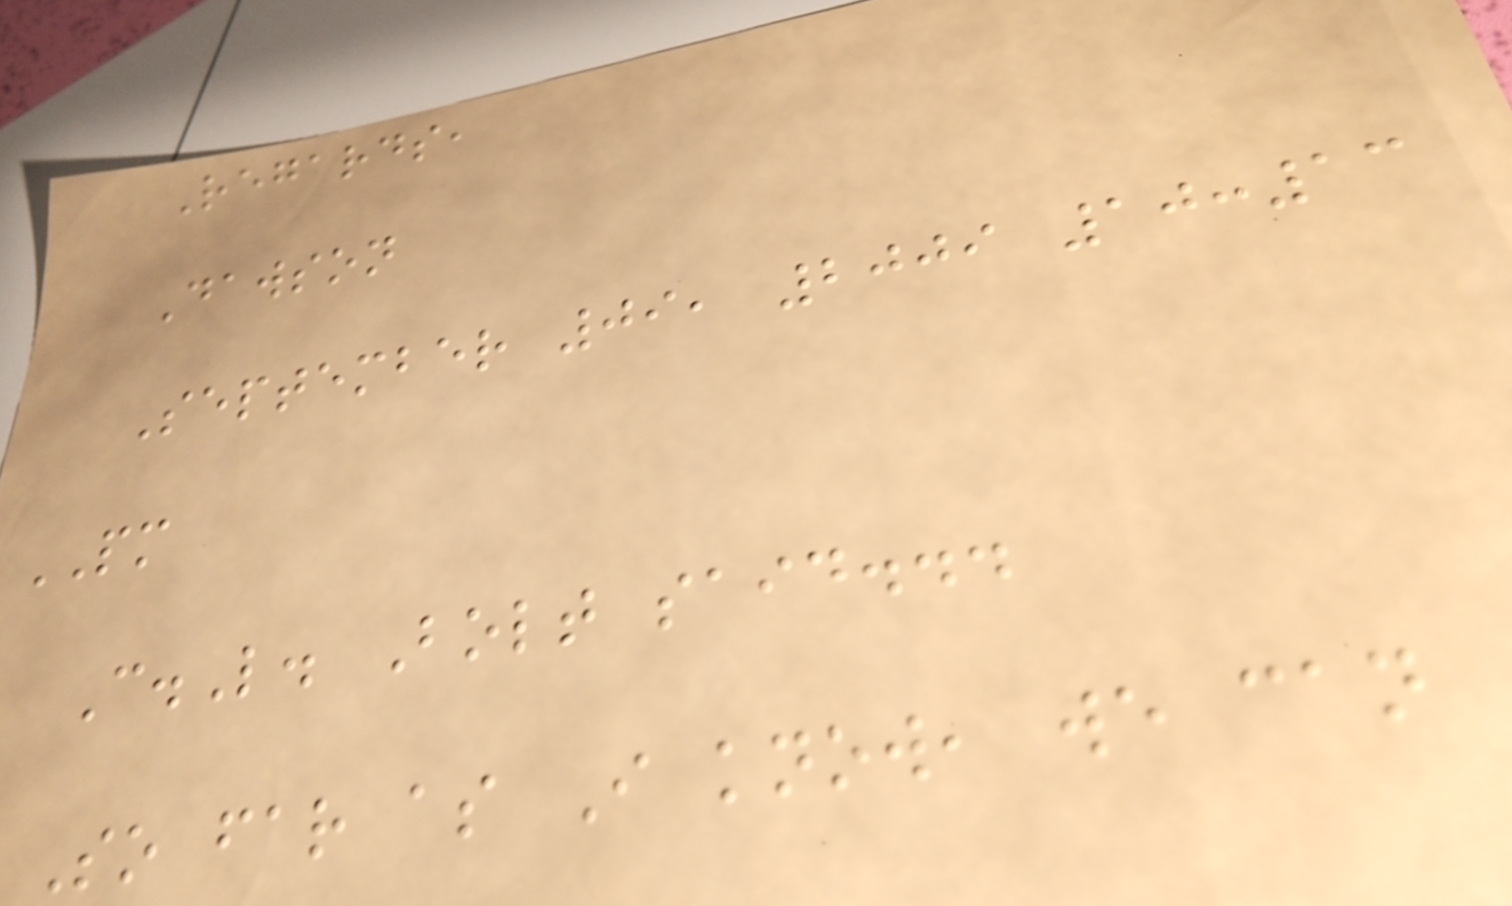Regards,
Dawson
September 09, 2009 10:13
PM
C.L. Bolt said...
So far as I know, we can
